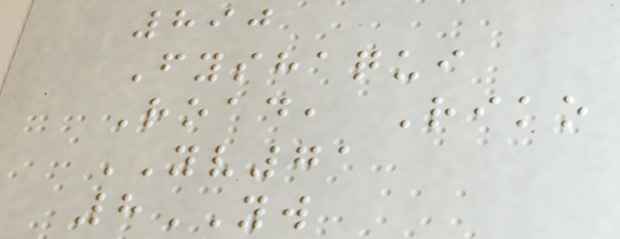890
Fyshaqui
Road, Riko
YV71
8YW
